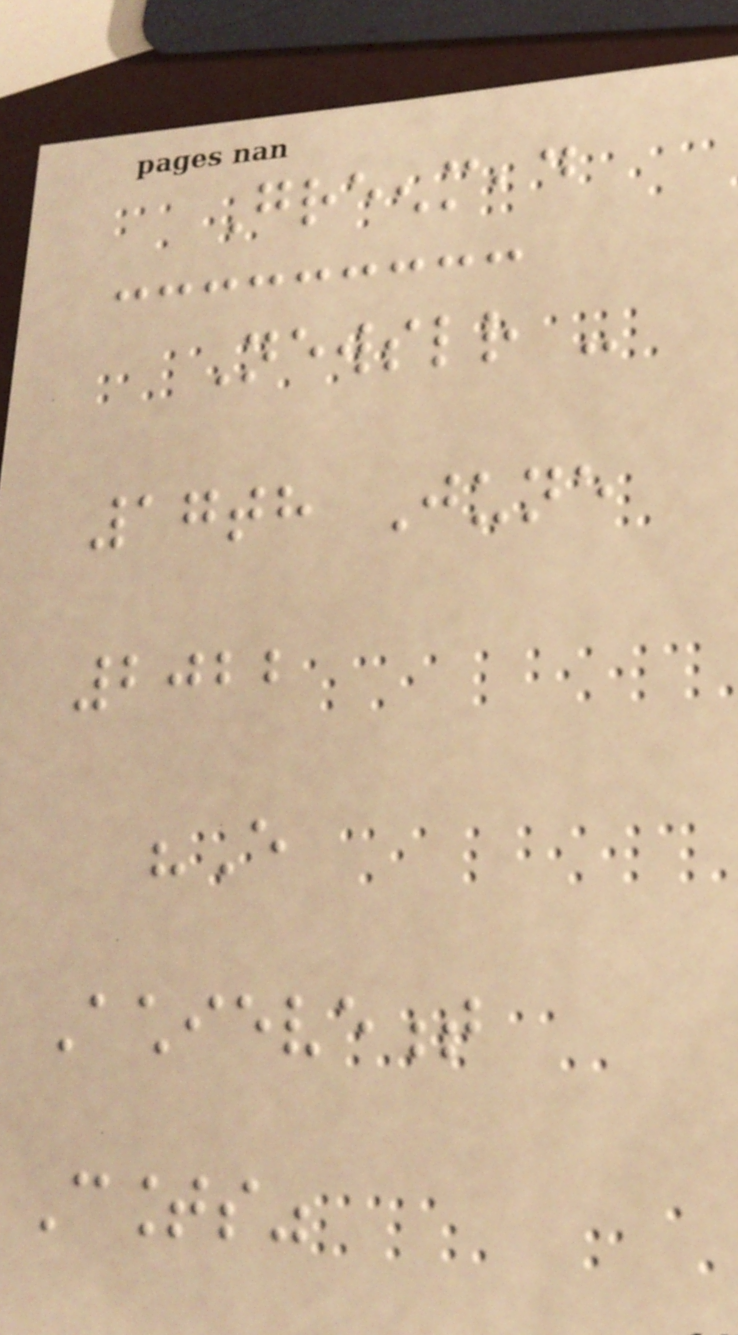Greenmead
Newsletter -
17th June
2022
"Every
Achievement
Counts"
